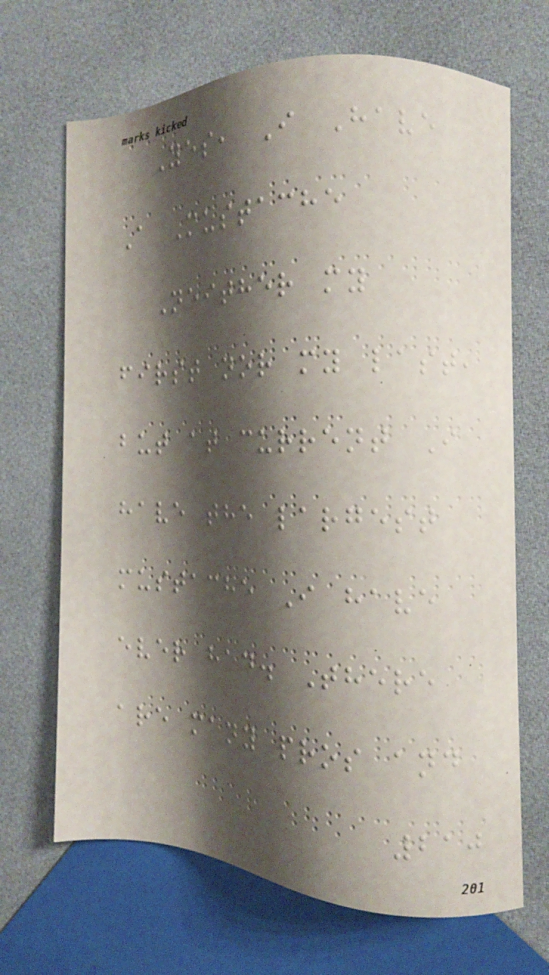Yes, I Have
A Mustache
Neither my
first nor my last,
but at current I
have the largest
mustache I have
ever had. There
are many pros and
210
